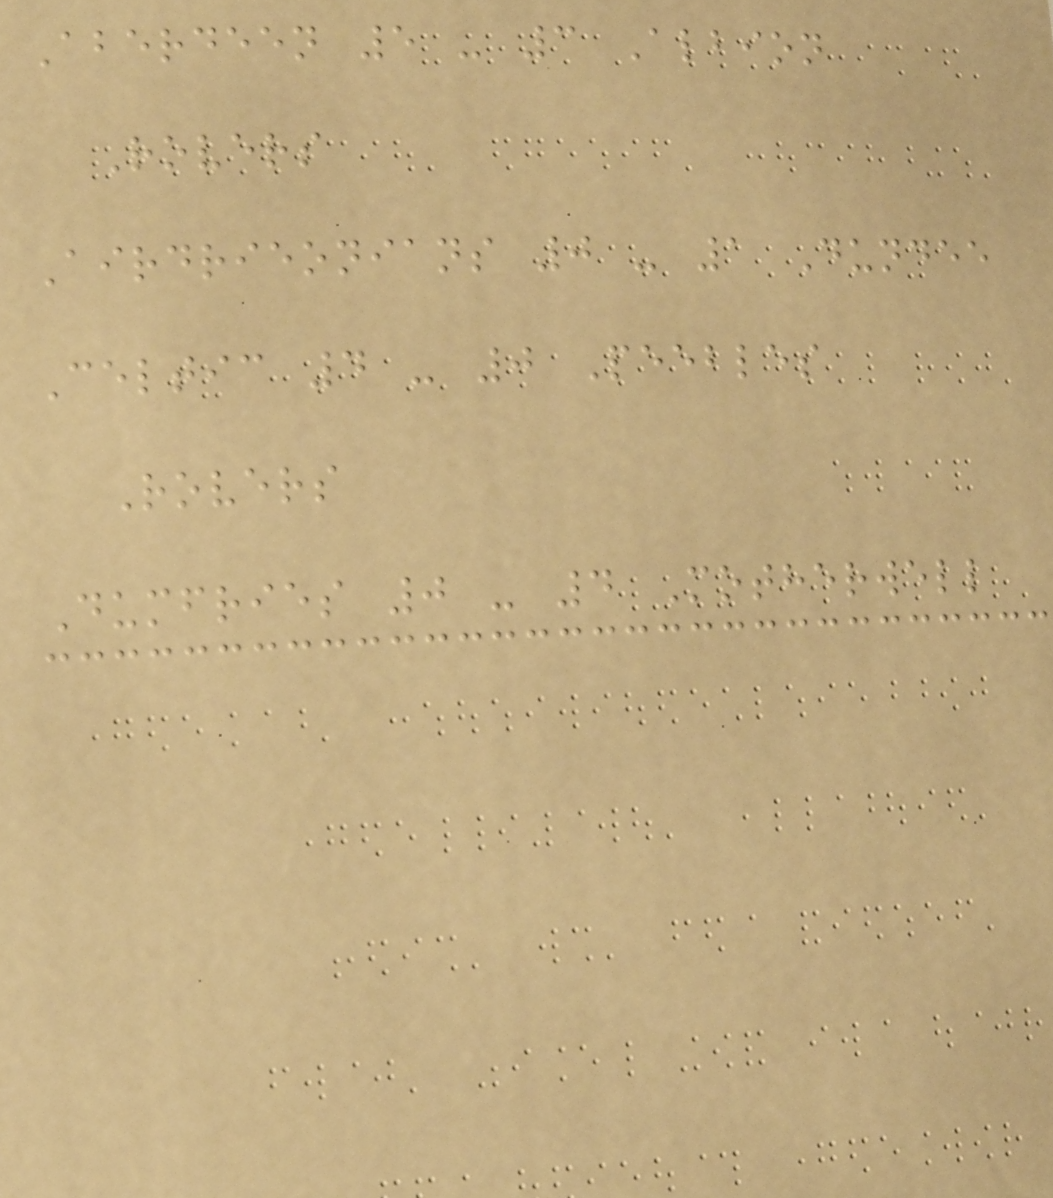Aberdeen 5 - 3 Albion
Rovers
Airdrieonians 0 - 1 Dundee
Celtic 4 - 0 Peebles
Rovers
Dumfries 0 - 4 Motherwell
